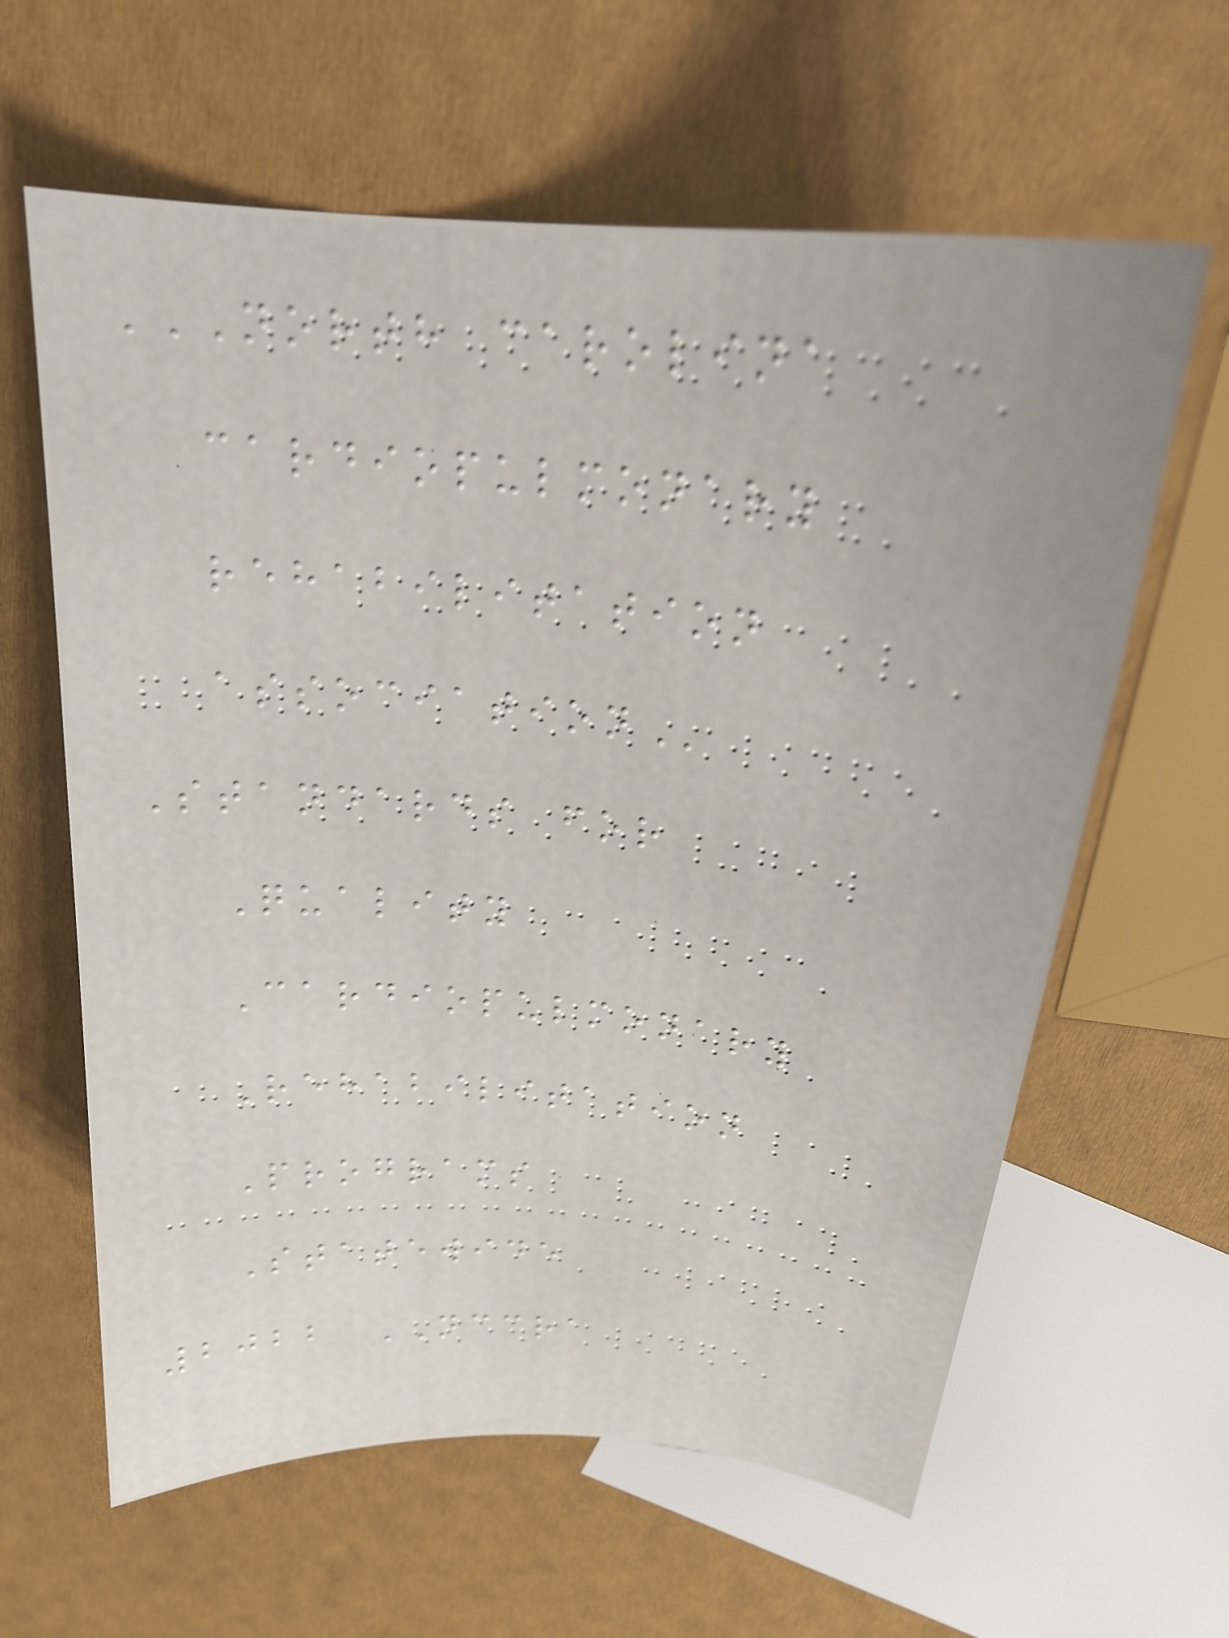NORTH CAROLINA
CARDIOPULMONARY
REHABILITATION
ASSOCIATION
Standards for
Quality
Cardiopulmonary
Rehabilitation
Programs
Statewide
2022 NCCRA
